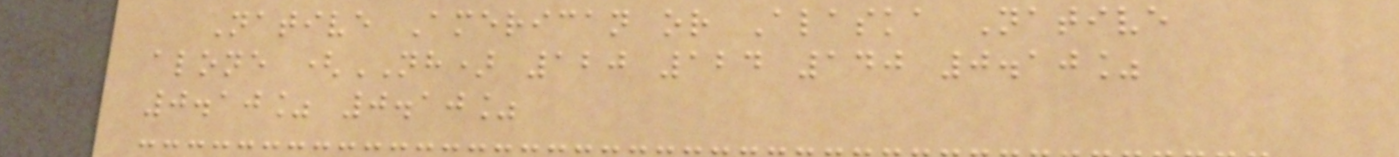Native American or Alaska Native
alone (NH) 120 124 140 0.10%
0.10% 0.10%
